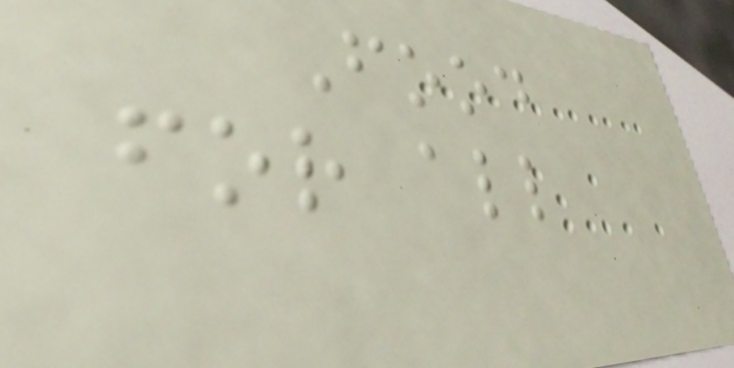Food
for all
